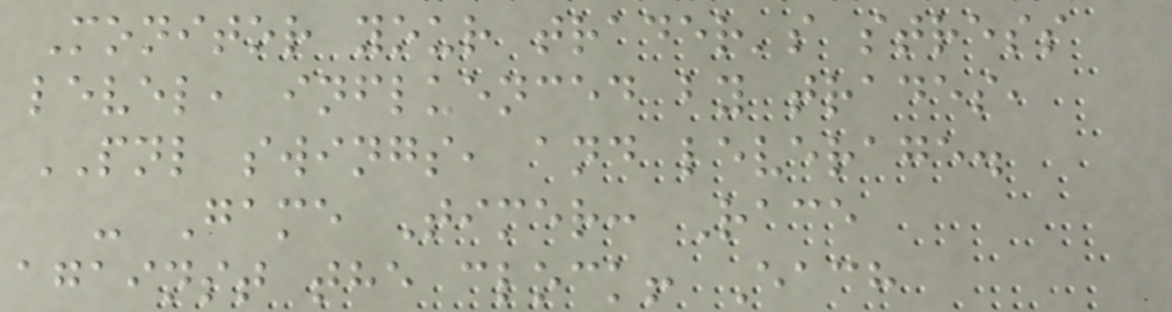Monitor your trader's stress
level, influenced by trades,
PNL swings, and leverage.
- Game Timer: Race
against the clock! Each
